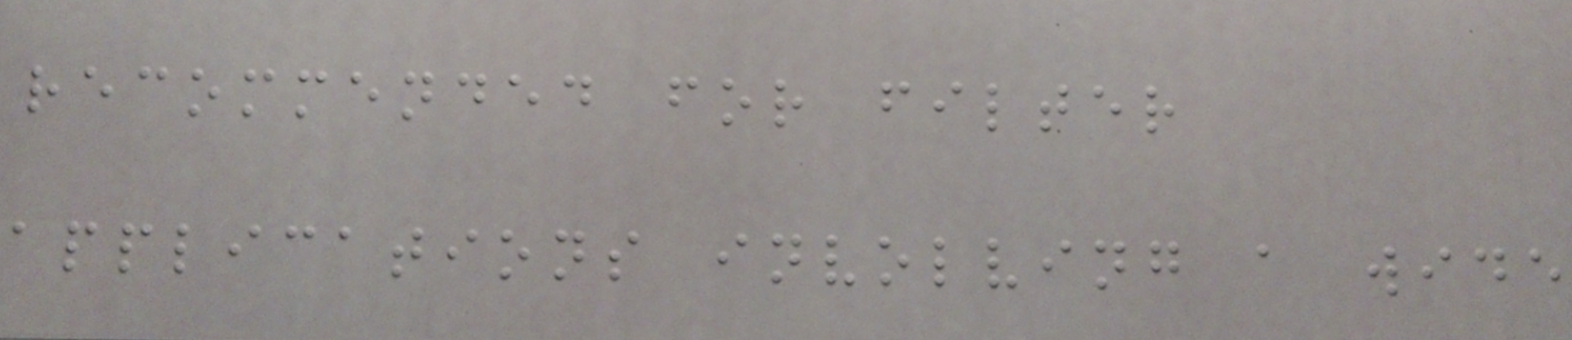recommended for filter
applications involving a wide
